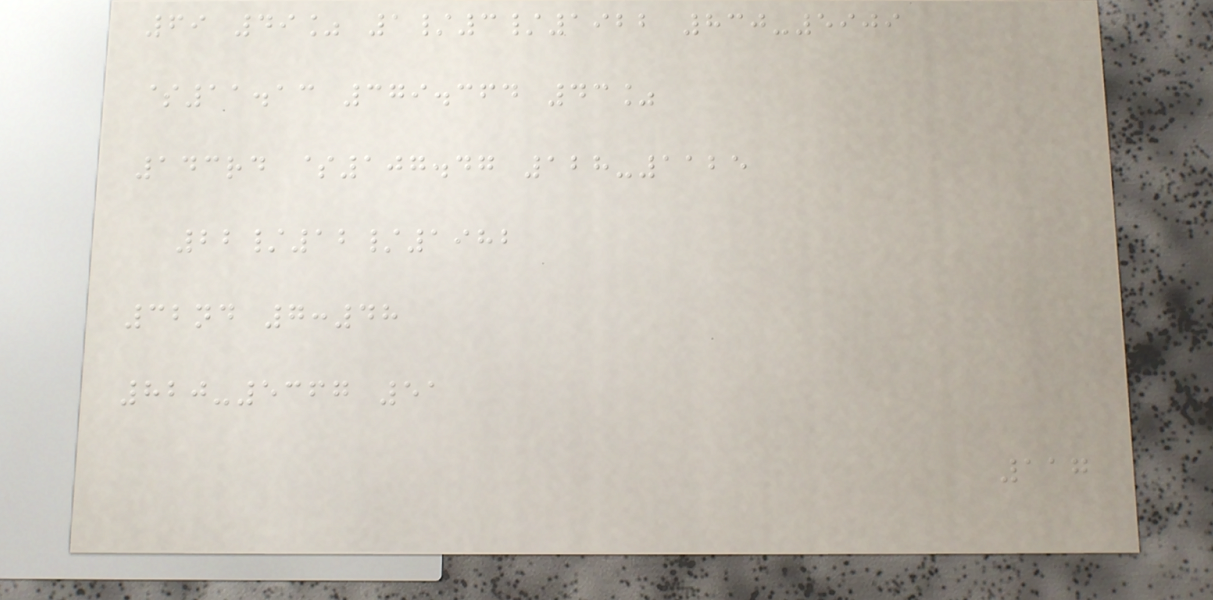69 49% 1/3/1922 830-5909
$11.13 379.364 43%
143rd $107.47 128-1125
22/12/1982
32nd 7:48
820-5367 51
117
